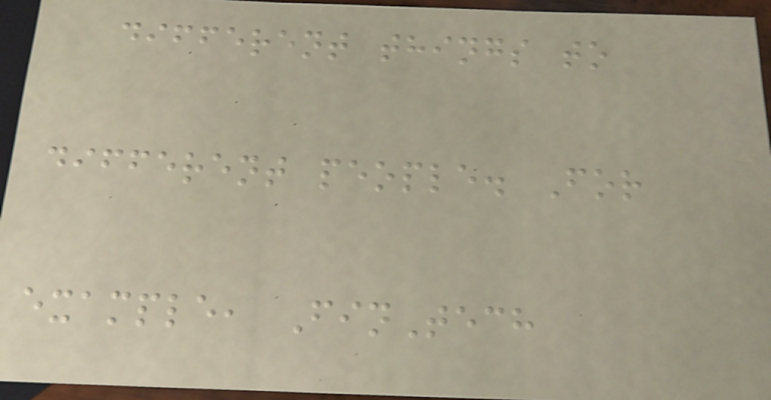different things to
different people. For
example, FinTech
